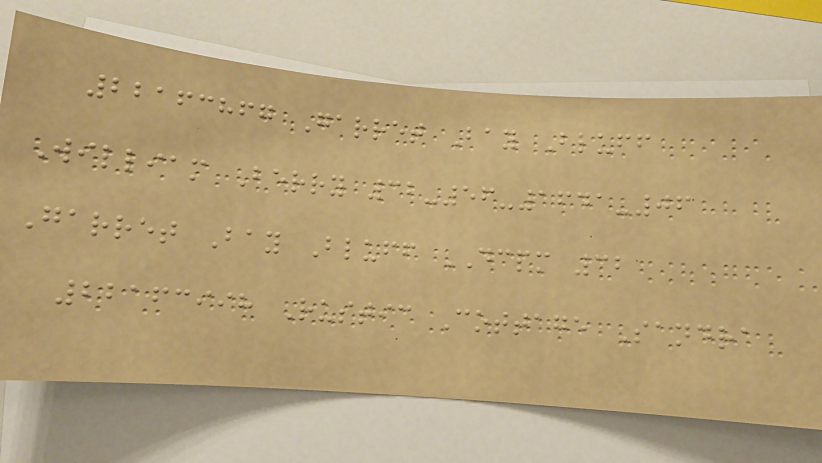22163867 Garret Bay Bluff
William Berry 32-56-1641-06
Garret Bay Bluff DCPM 32
22163998 Rustic Cottage Sandra
